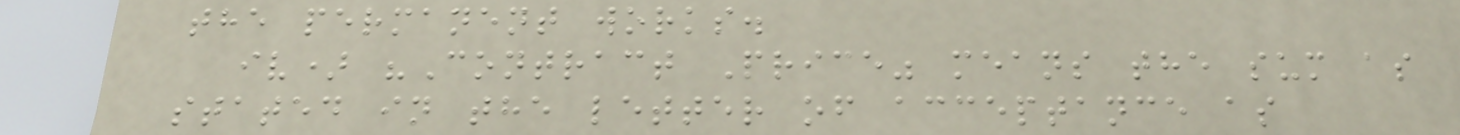the permanent works.
iv) "Contract Price" means the sum as
stated in the letter of acceptance as
